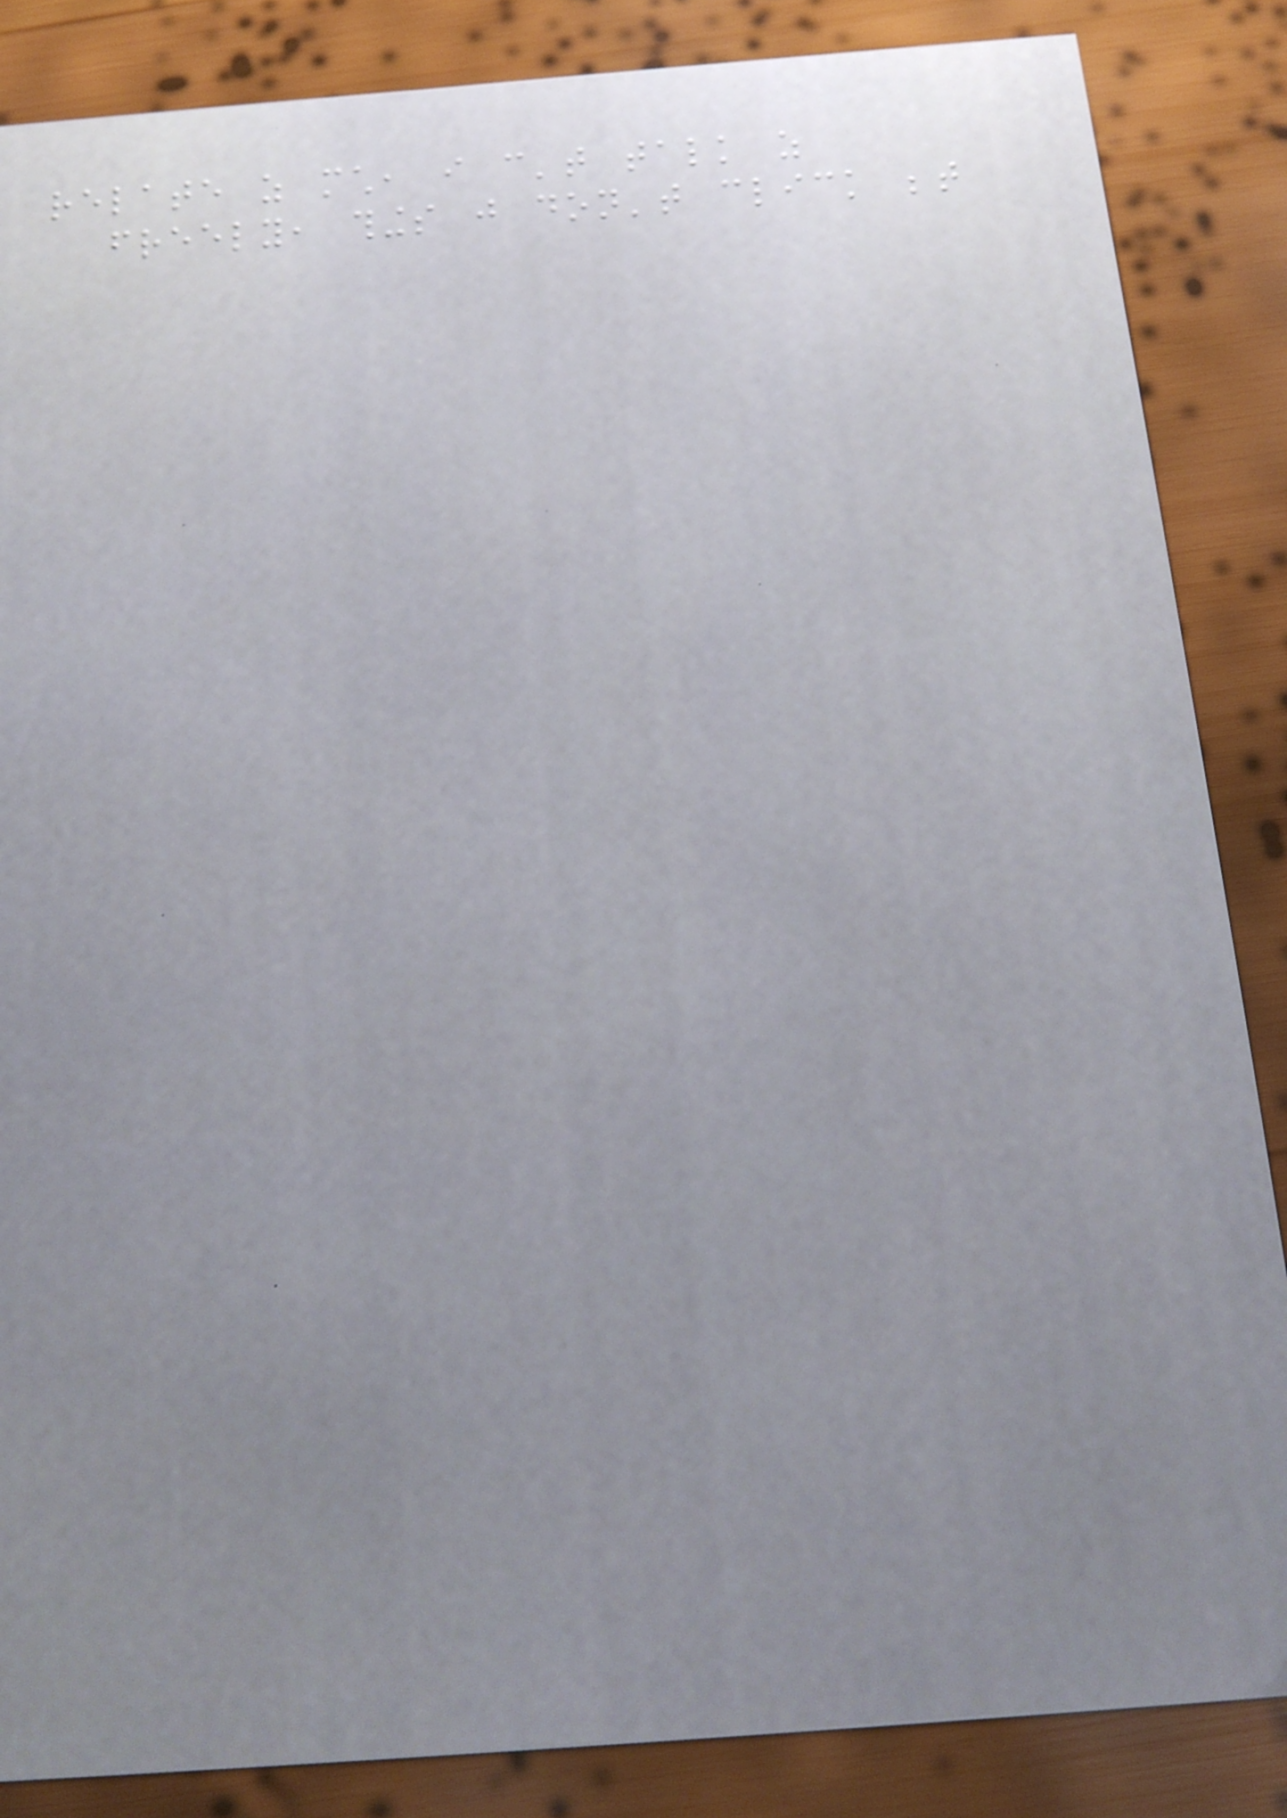relate as much, i can't talk as
freely, things just don't click between
